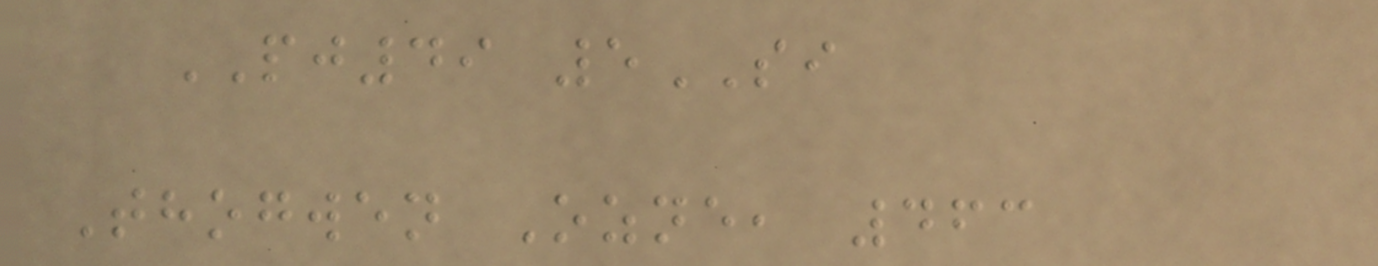PJ49 5SI
Thogwen Ozne, 463
